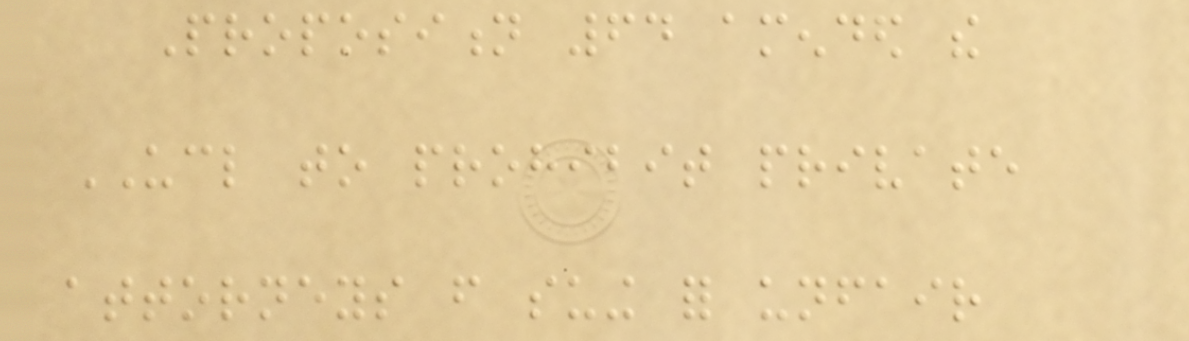Proposition 64 amended the
UCL to prohibit private
attorneys from suing for unfair
